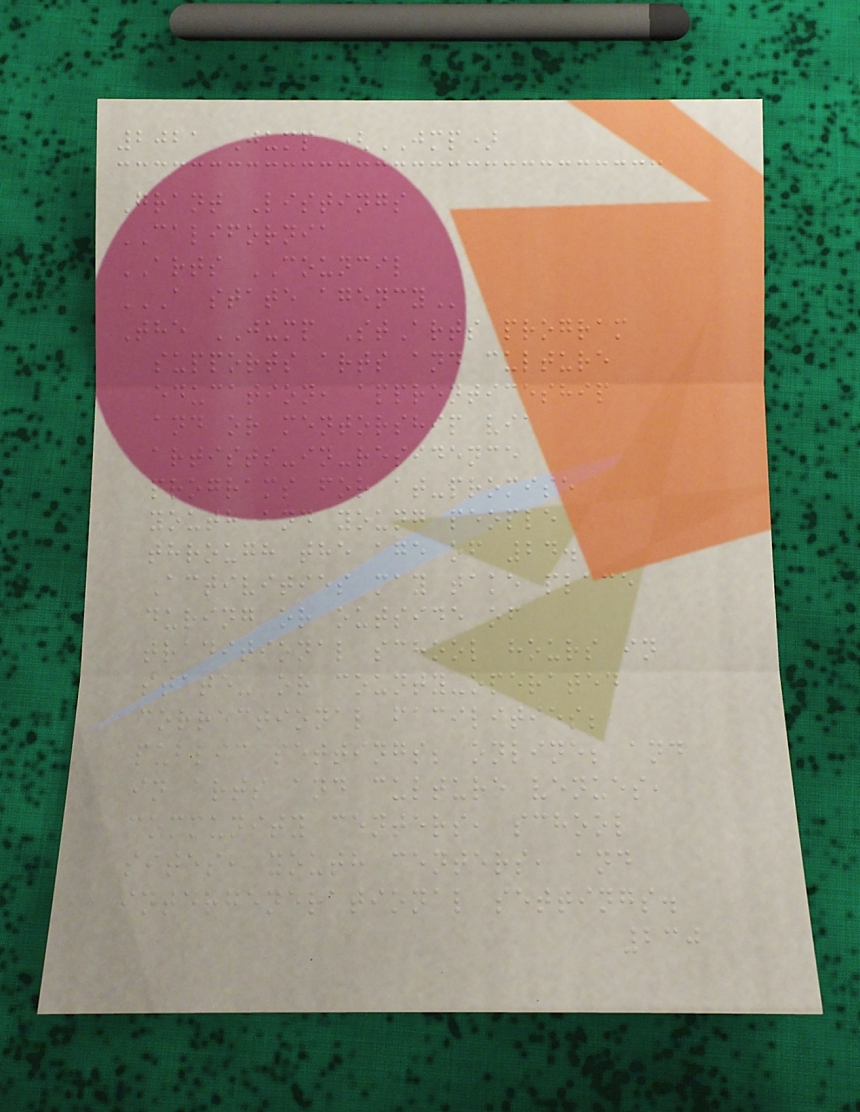2021 Jump (JMP)
Grant Listings
CALIFORNIA
ARTS COUNCIL
A STATE AGENCY
The JUMP StArts program
supports arts and culture
education, apprenticeship
and or mentorship via
artists-in-residence
programs for at-promise
youth and young people
through the age of 24.
Activities may take place
during or outside of
traditional school hours in
state- or county-operated
correctional facilities;
public settings; online; and
in arts and culture venues,
community centers, school
sites, youth centers, and
intergenerational settings.
230
